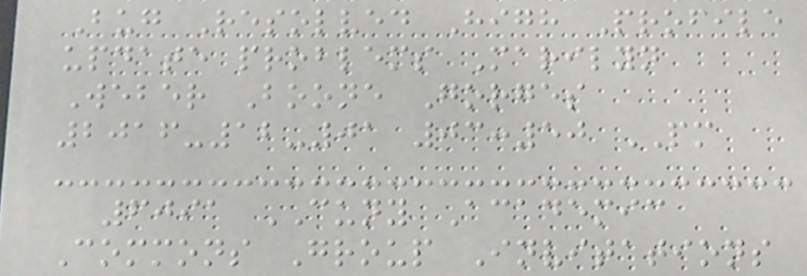Bug Resolved High Profile
update problems Marilyn
Weber Boone Gorges
2016-12-01 03:50 PM
6091 CUNY Academic
Commons Group Invitations
